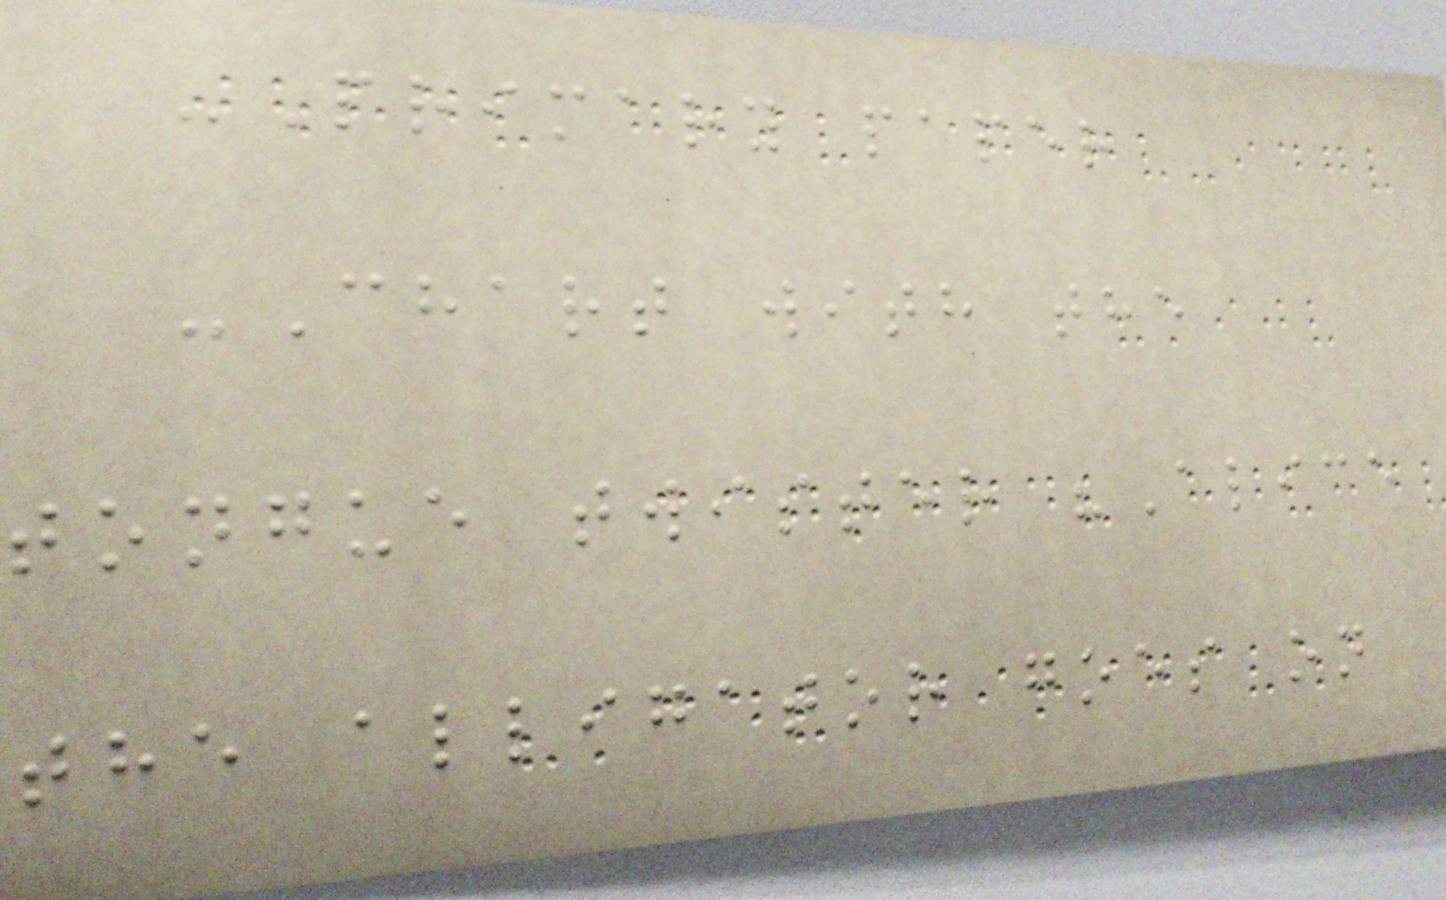-Primary paper
-Chart with the
tongue twister "Alice
the alligator goes on
